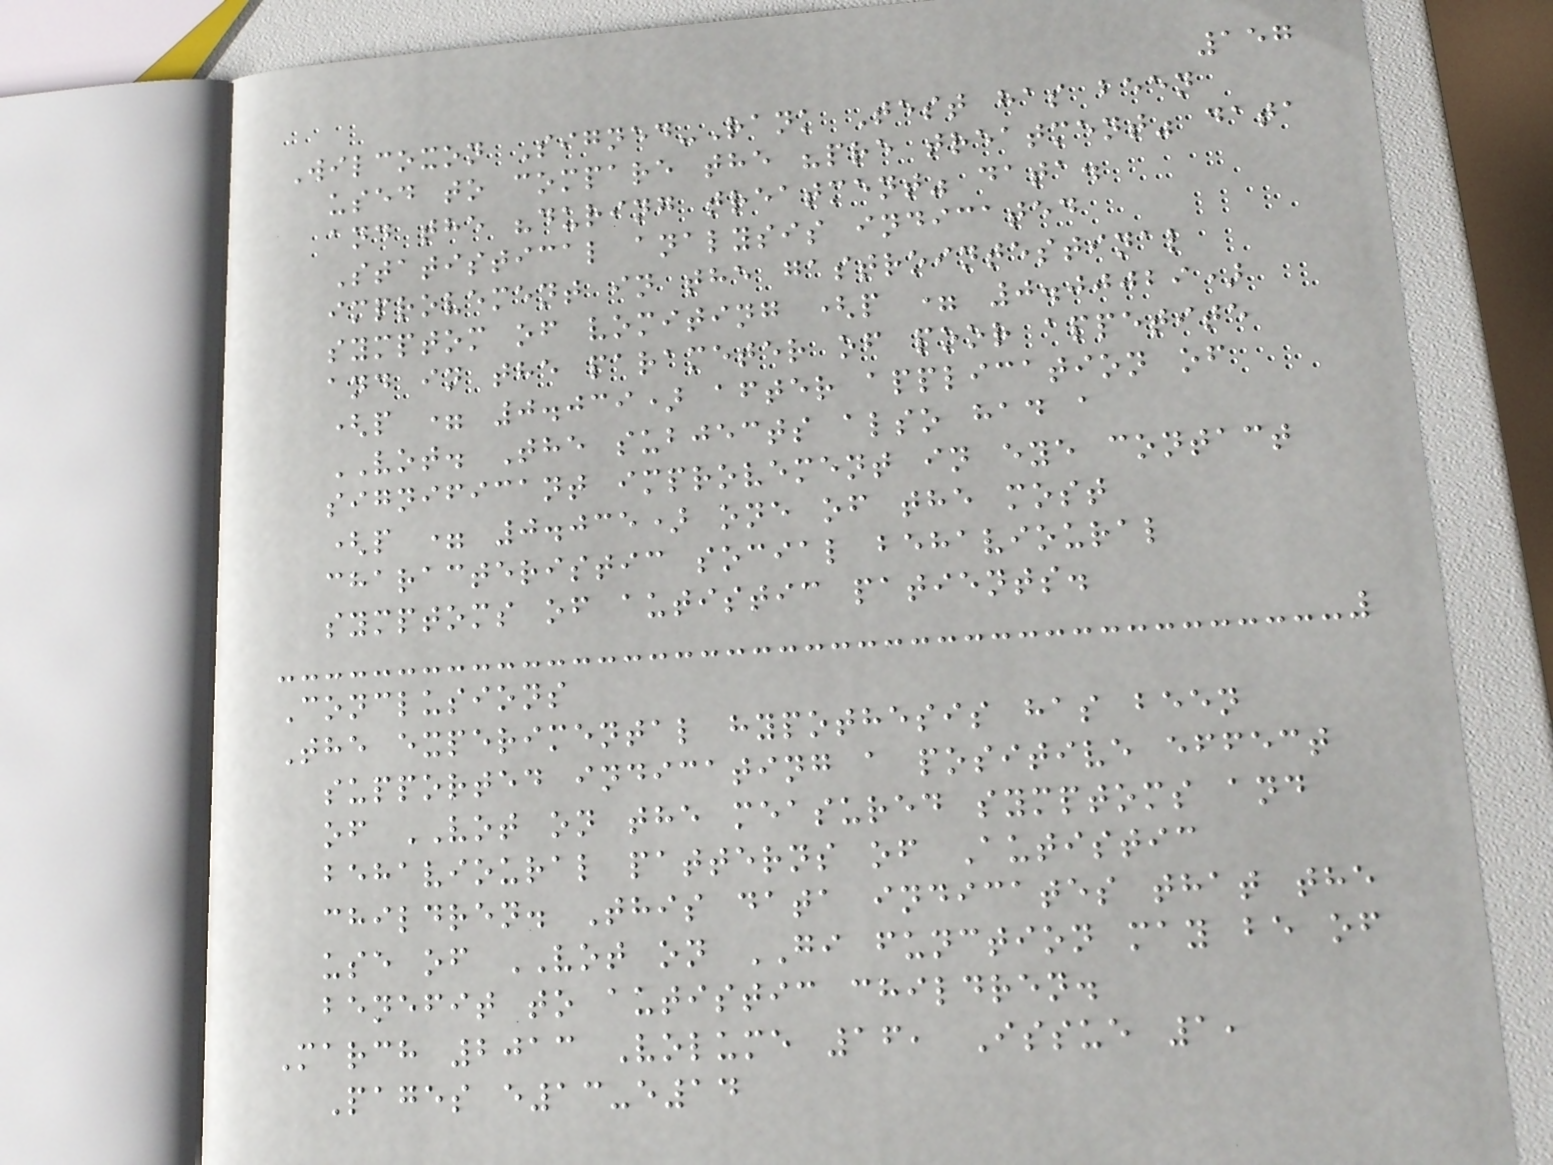157
Wilcoxon Signed-Rank Test has been
used to compare the "pre treatment" data
and the "during treatment" data.
Statistical analysis indicated
improvement in the gastrointestinal
symptom of vomiting (p = 0.00029)
and in the parameter of poor appetite
(p = 0.039) after application of
VOT. The subjects also had a
significant improvement in eye contact
(p = 0.035) one of the most
characteristic social behavioural
symptoms of autistic patients.
Conclusions
The experimental hypothesis has been
supported indicating a positive effect
of VOT on the measured symptoms and
behavioural patterns of Autistic
children. This data indicates that the
use of VOT on GI function may be of
benefit to autistic children.
March 2013 Volume 16, Issue 1,
Pages e13-e14
